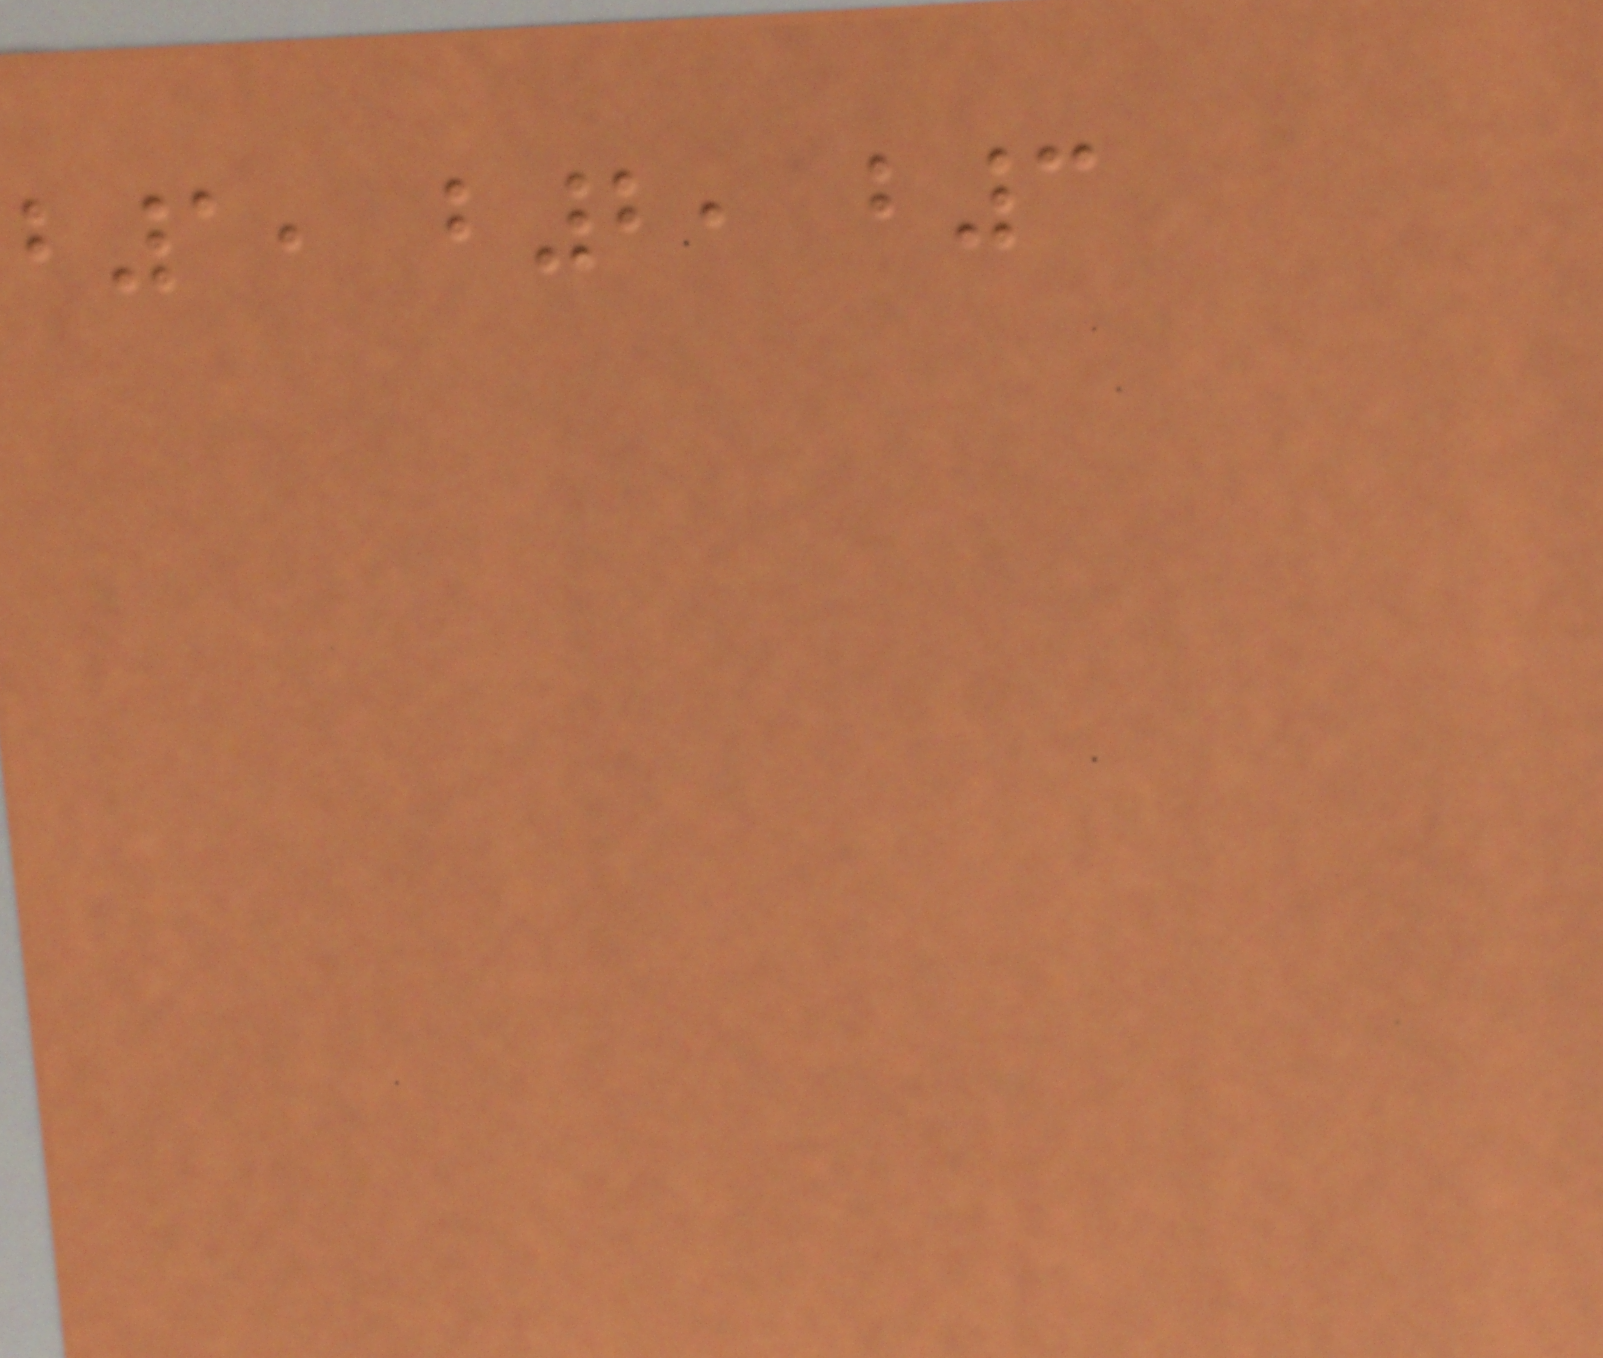b1, b2, b3
